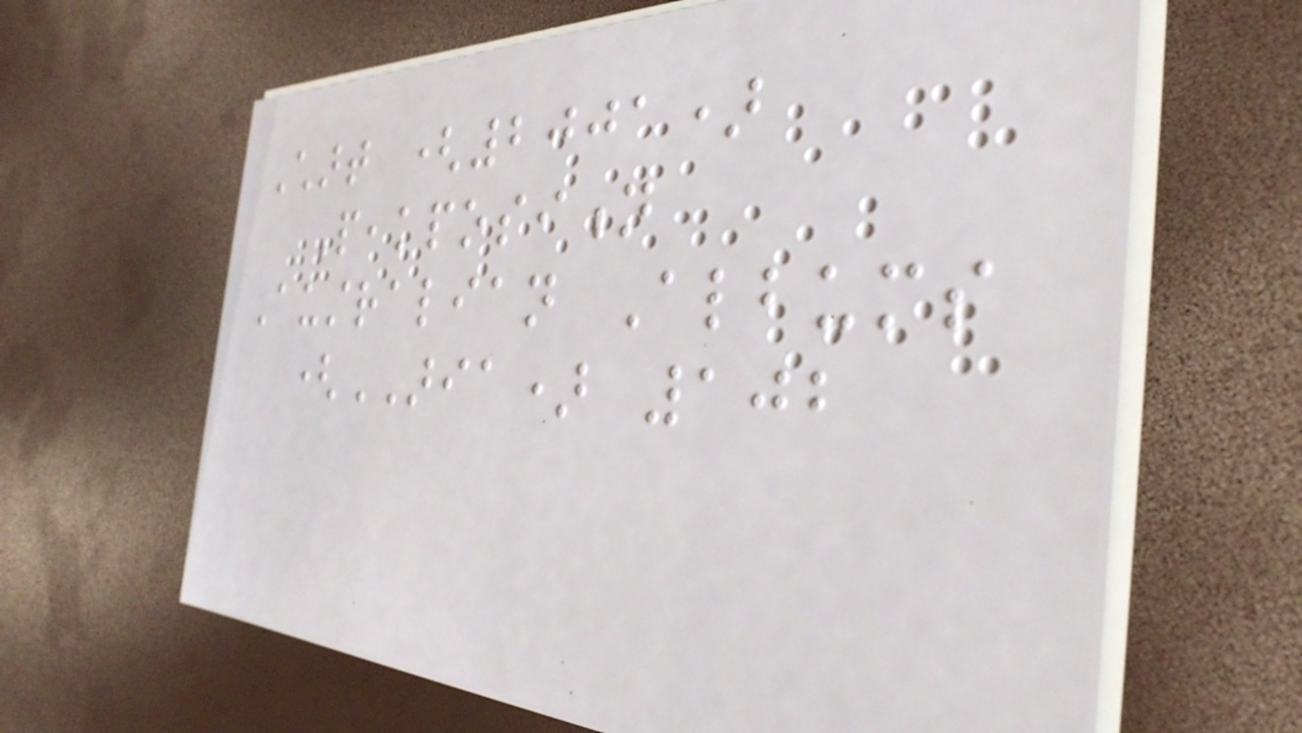Chart (2001)
Peakposition
Australian Albums
(ARIA) 102
